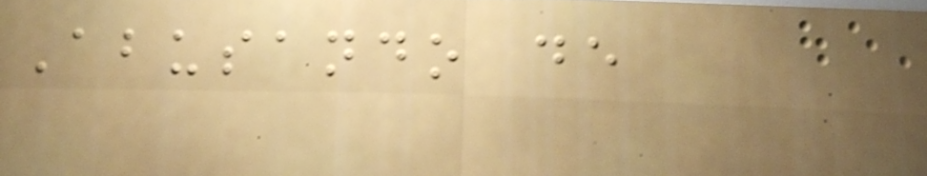Abusando de
